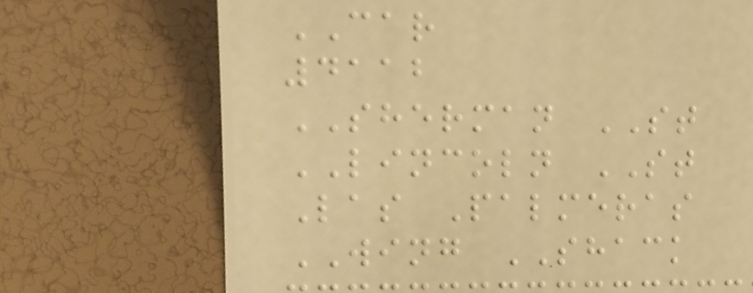CAR
4112
SHERMAN ST
LINCOLN ST
Las Palmeras
WING SHACK
